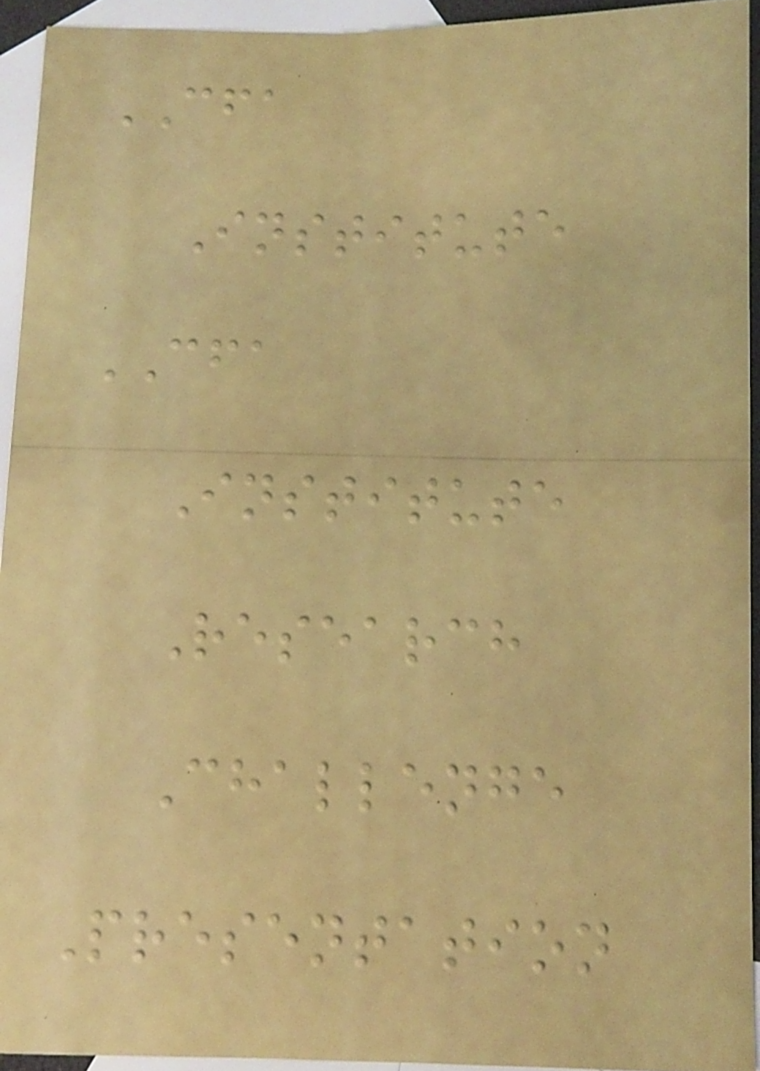CFA
Institute
CFA
Institute
Research
Challenge
Presentation
